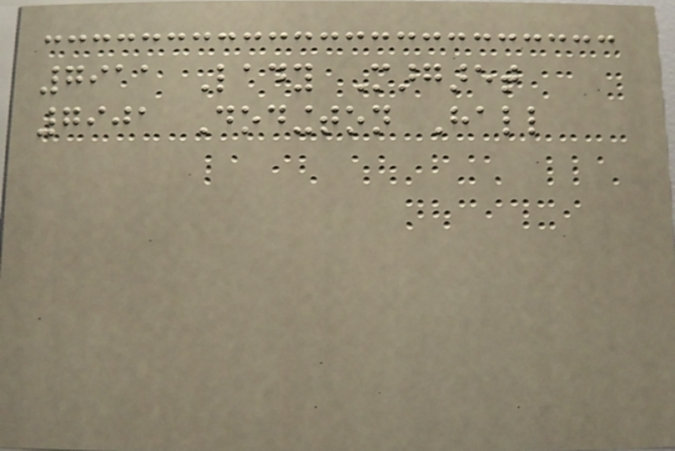7911 Lady Margaret
7901 Dodington Hall
